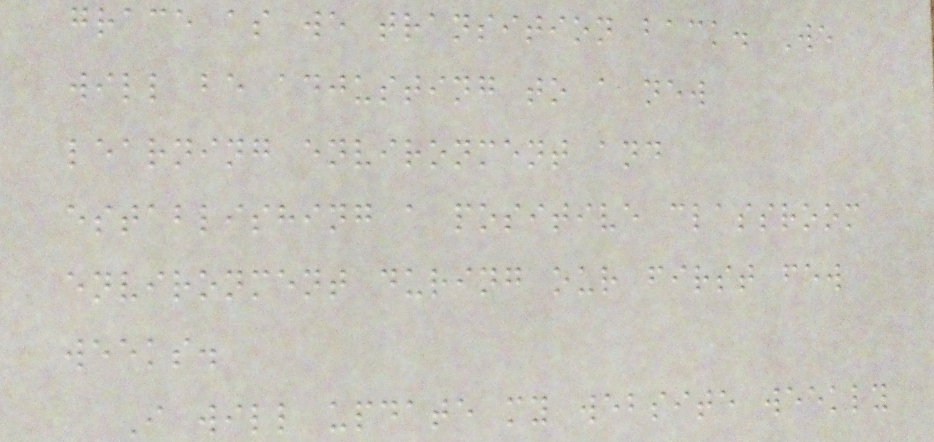grace as we transition back. We
will be adjusting to a new
learning environment and
establishing a positive classroom
environment during our first few
weeks.
I will update my website weekly
